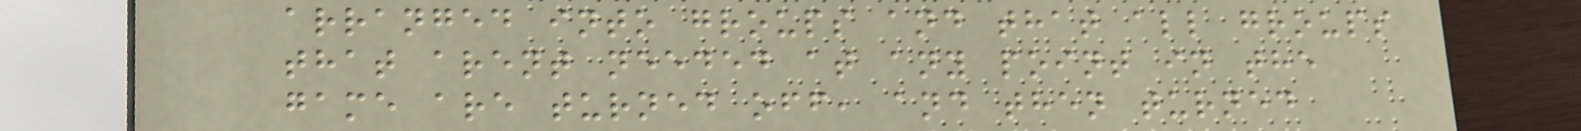arranged into groups and that all groups
that arent needed at any point in the
game are turned off, and then turned
